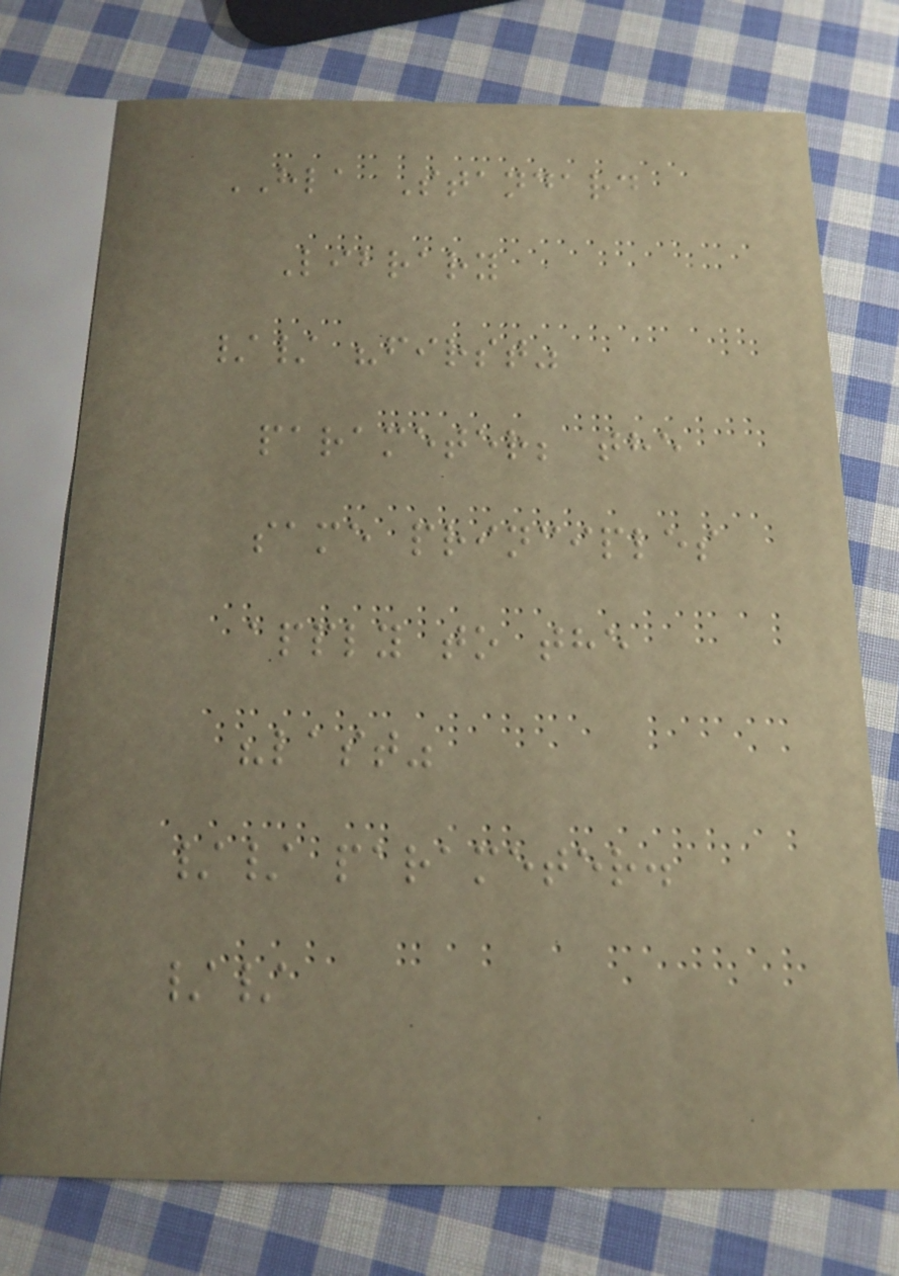HLA Standard
Library
// "first"
parameter; the
same principles
apply to the
"last"
// parameter.
//
